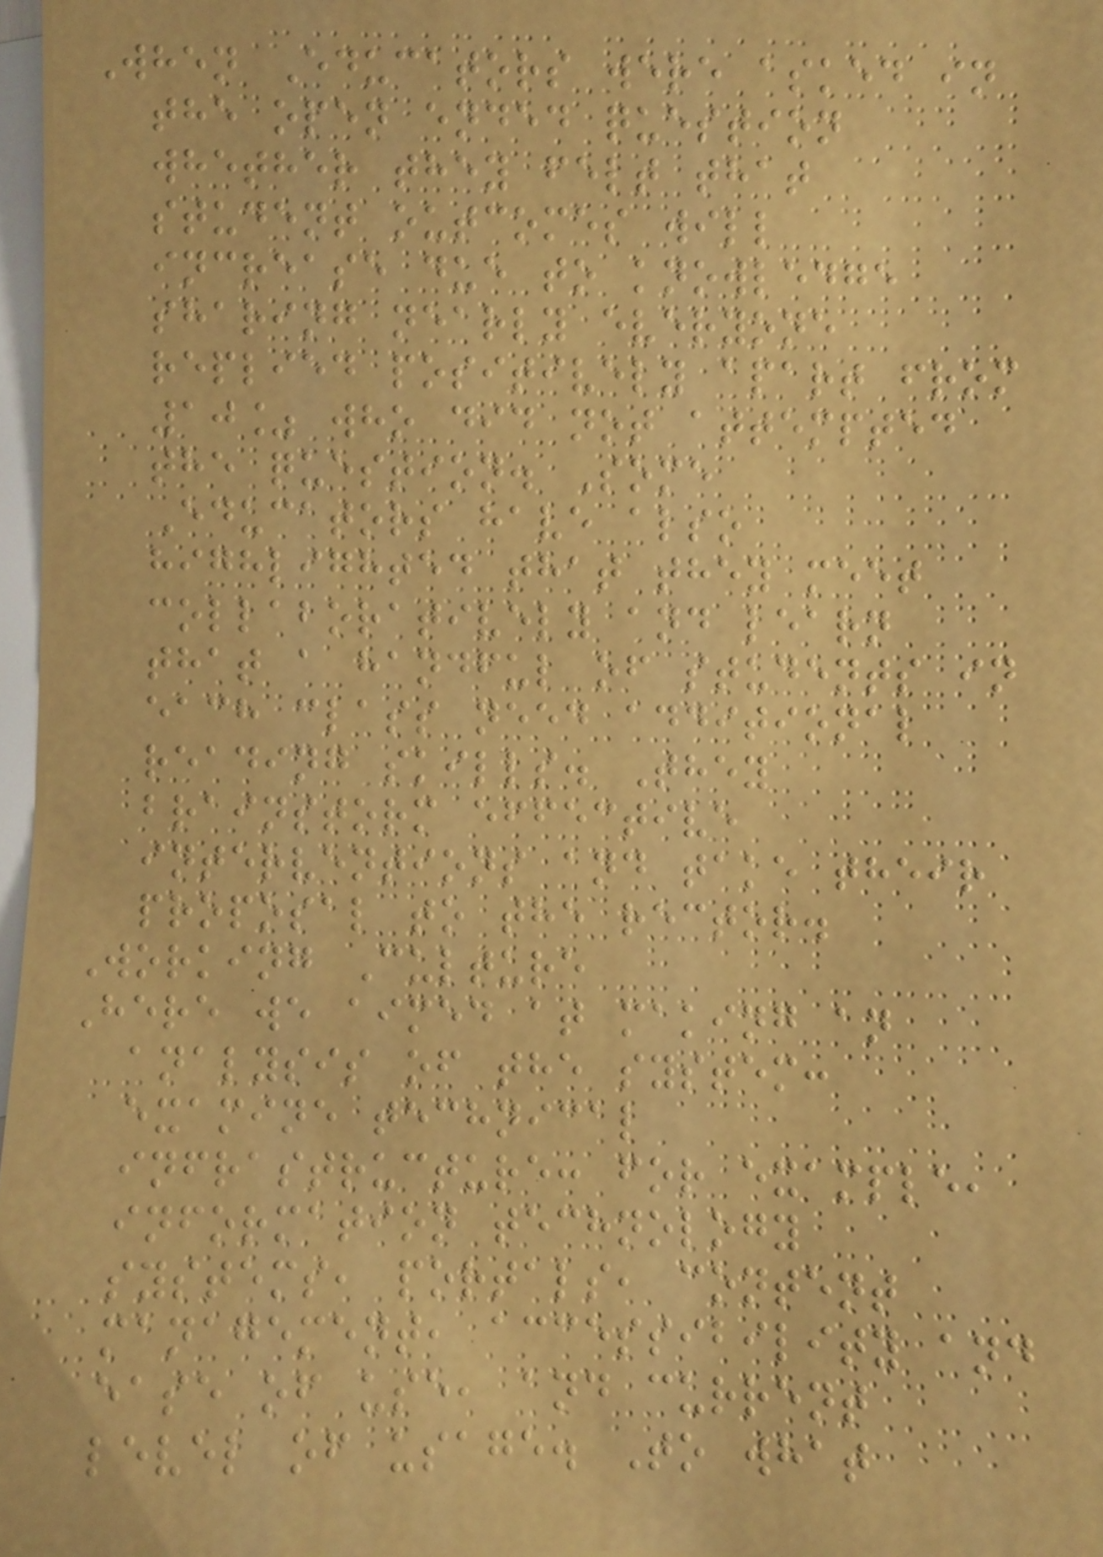When Educators were asked in
the open ended question
whether they felt that
student outcomes will
increase due to knowledge
sharing nearly everyone
replied positively apart from
10% who did not attempted
the question. Some
Educators have also
highlighted that they meet
collaboratively and learn
that a handful of students in
each class need additional
reading skills. They
brainstorm effective
interventions and take their
proposal to the rector.
Working Culture
Here we aimed at making an
analysis of the system:
examine technical
infrastructure: for example,
information technology
systems, portals, content
management, accessibility and
ease of use, and current
level of usage. To what
